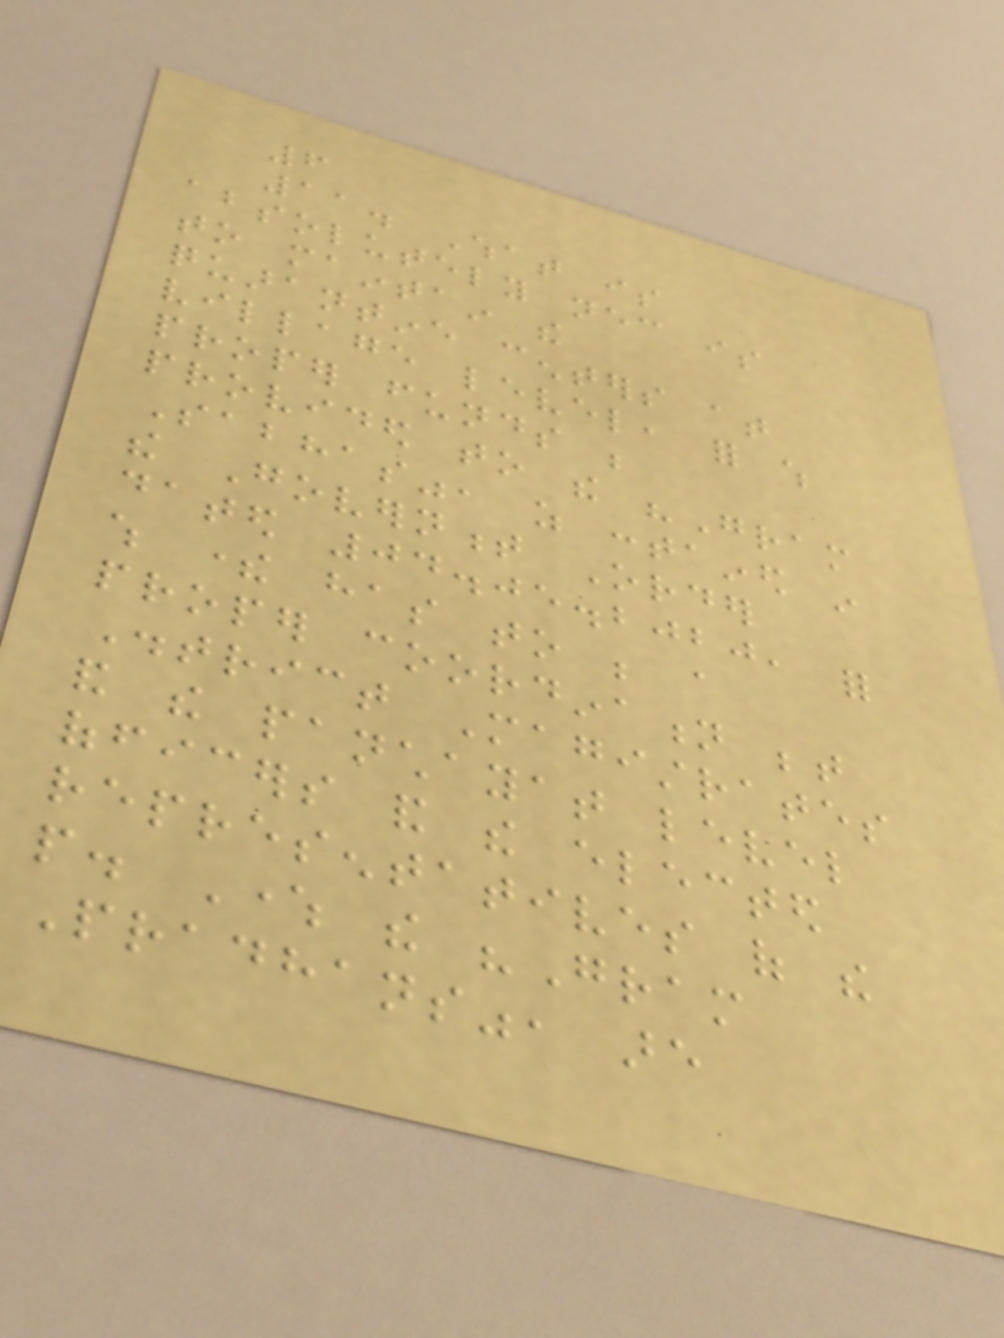6
11. What is
absolutely necessary is
to maintain the
quarantine centers at
village level, for which
proper funds be
provided to the "Gram
Sabhas", as contained in
the Government Order
dated 04.05.2020, for
which there has to be a
proper coordination between
District Magistrates
and the panchayat level
officers and the elected
representatives of the
people. Where the "Gram
Pradhans", are
